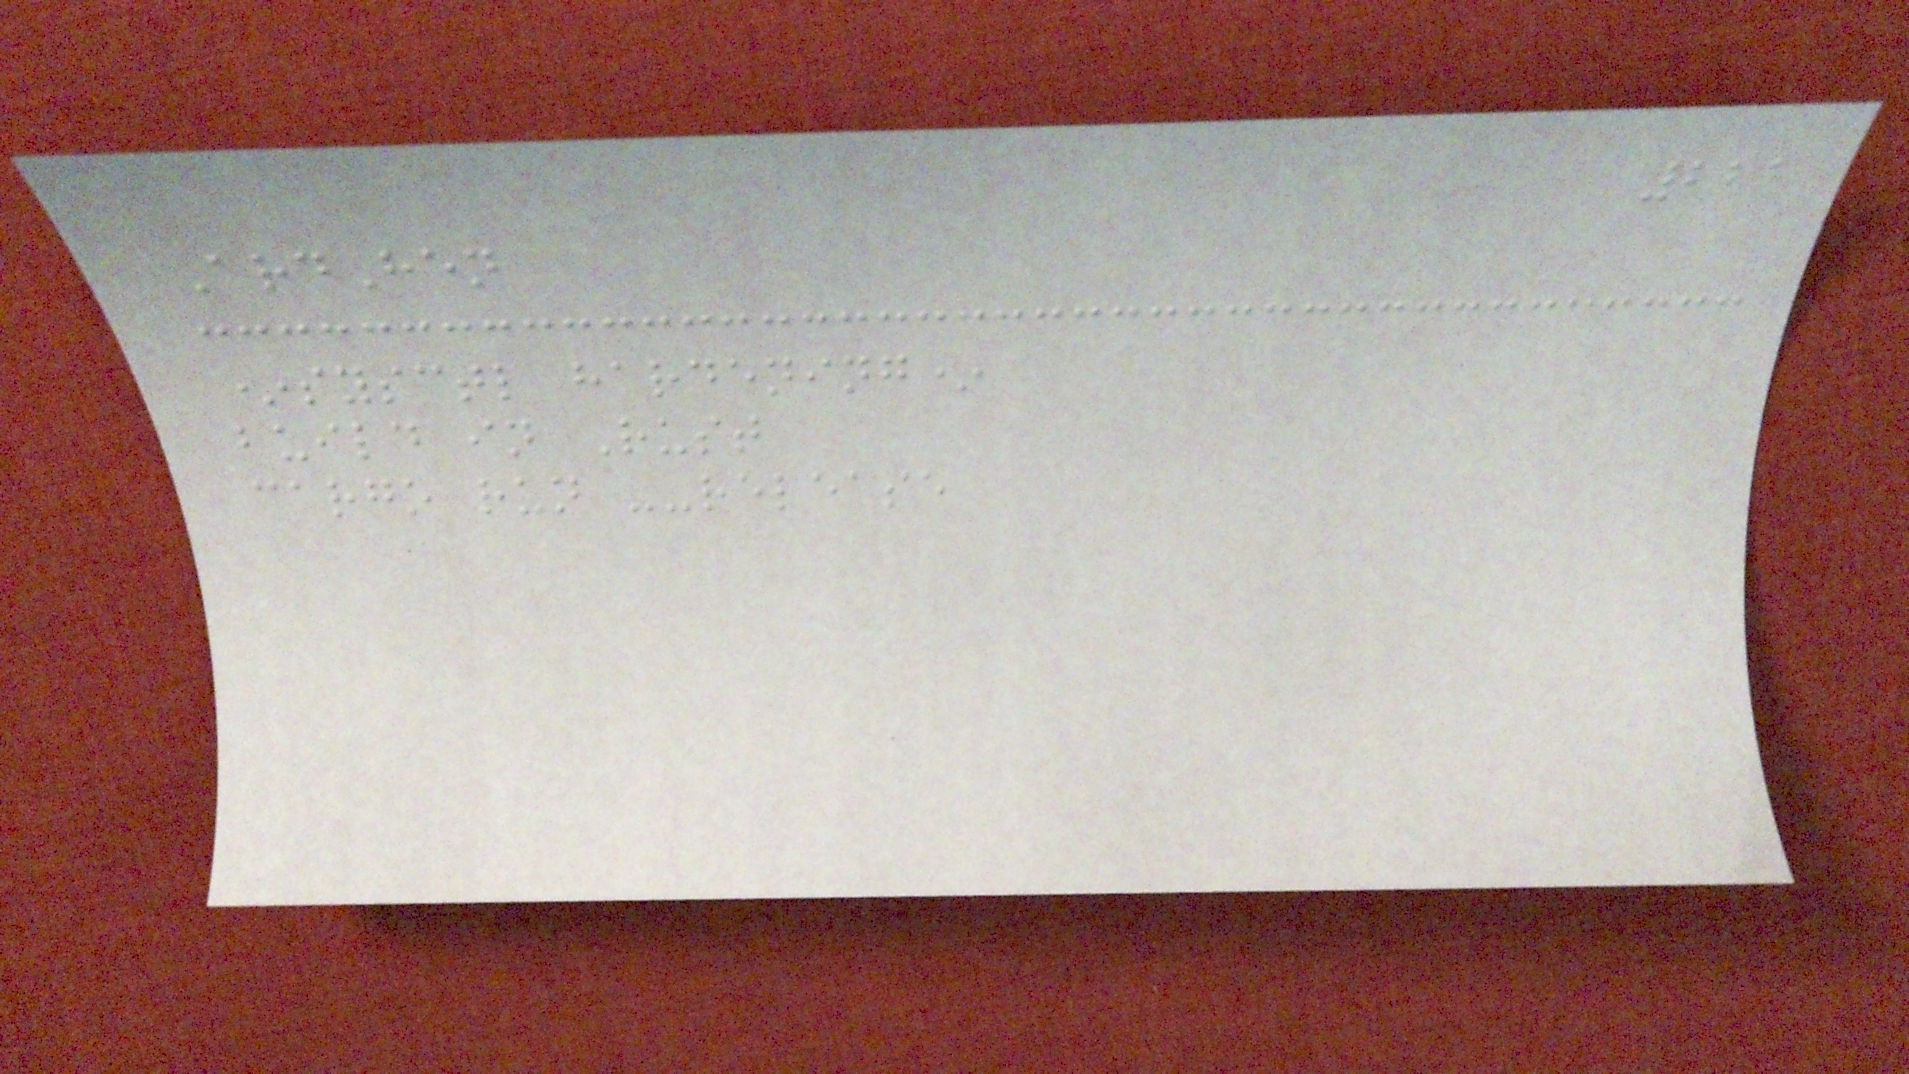221
ArdHen
*sysctl hardening*
build in Rust
cargo run --release
